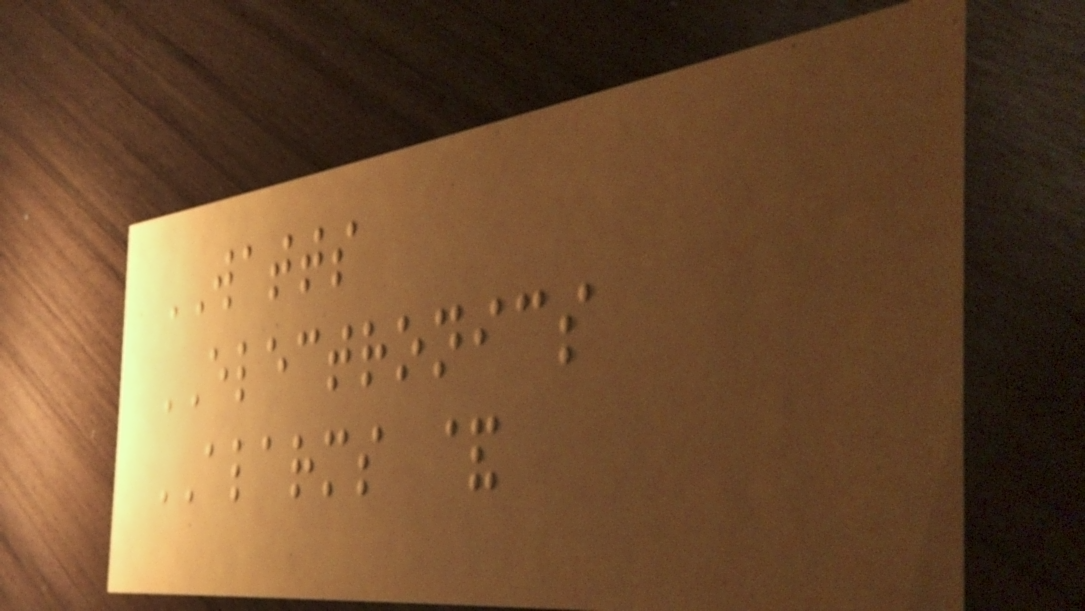WATTS
ELECTRONICS
ALARMS &
